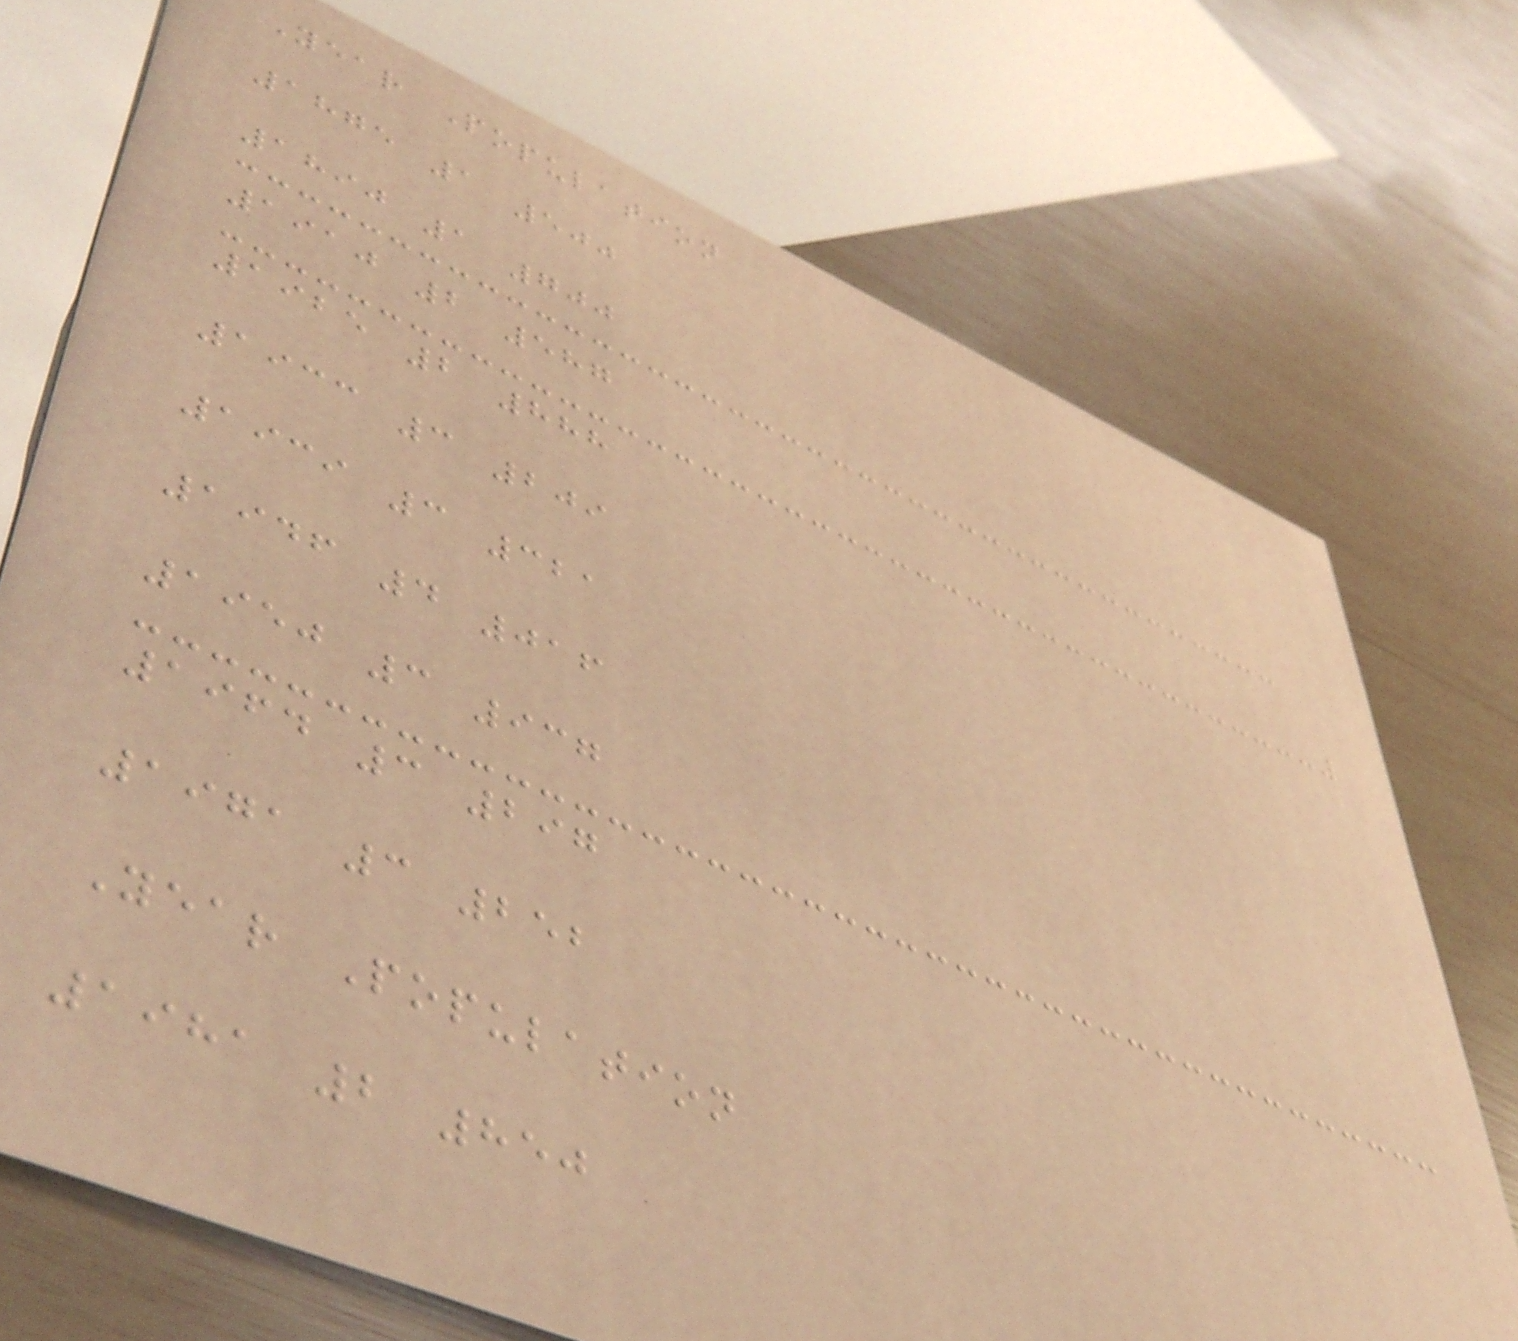Year Population
1875 1 500
1890 1 700
1910 2 587
1925 2 888
1933 3 209
1939 3 321
1946 4 016
1950 3 937
1964 3 297
1971 3 252
Year Population
1981 2 850
